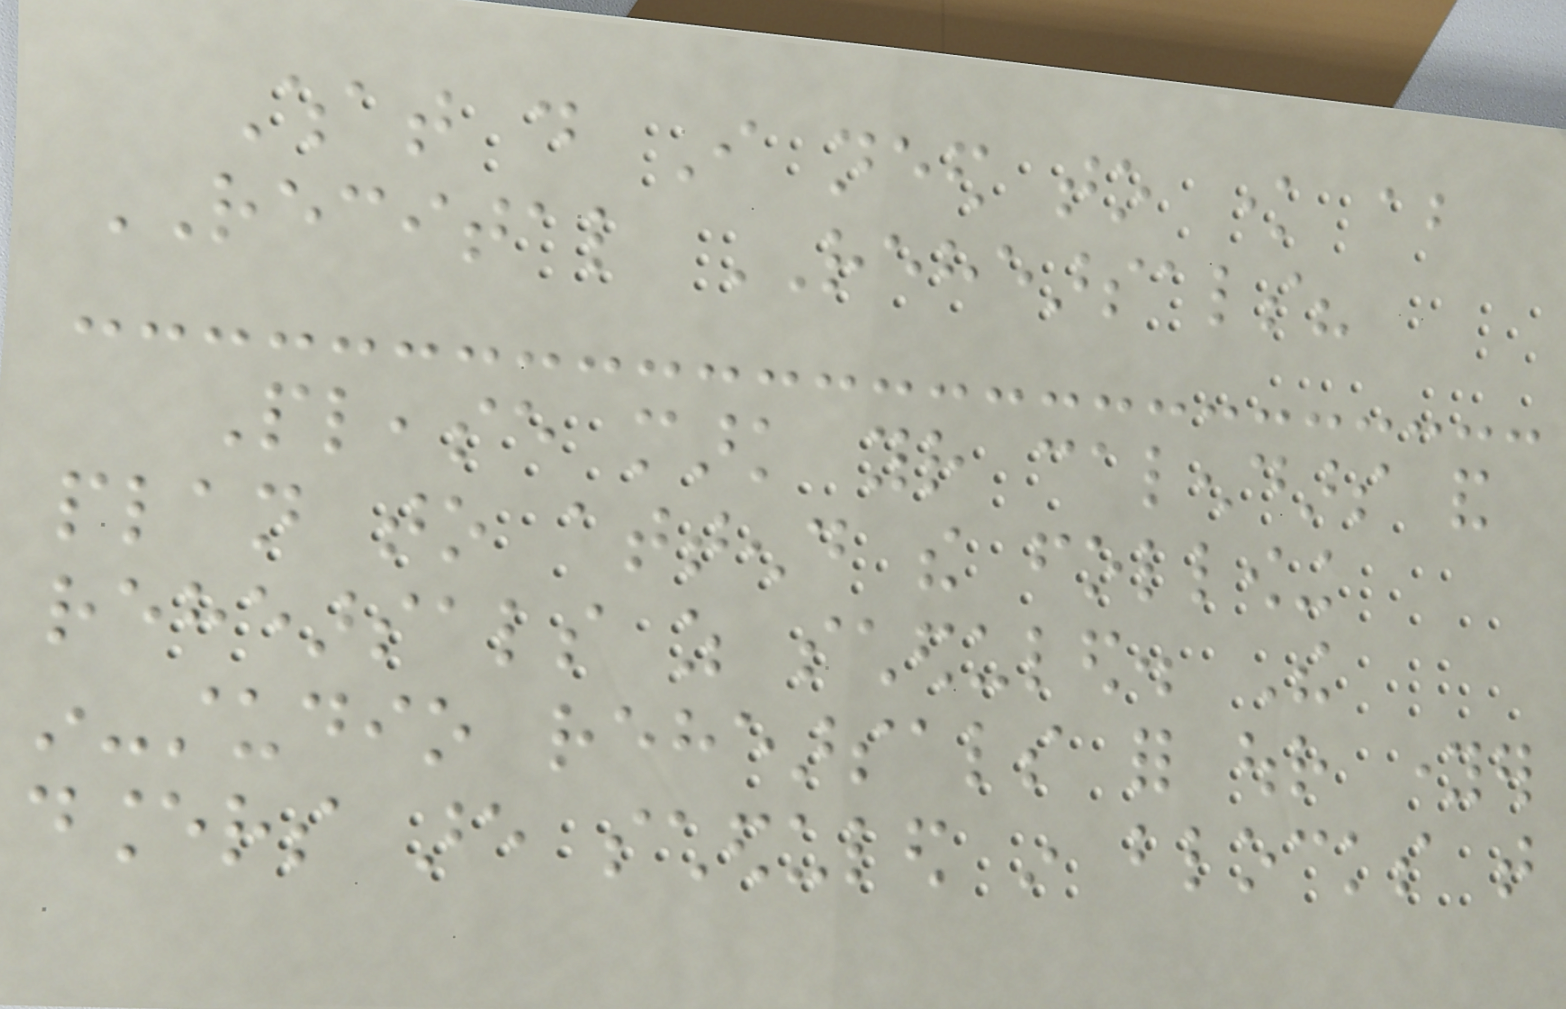What do I need to know about
RECITAL REHEARSALS?
Please mark your calendars and
plan to attend the following
rehearsals as scheduled. The
in-studio rehearsals for our younger
dancers are scheduled in blocks that
